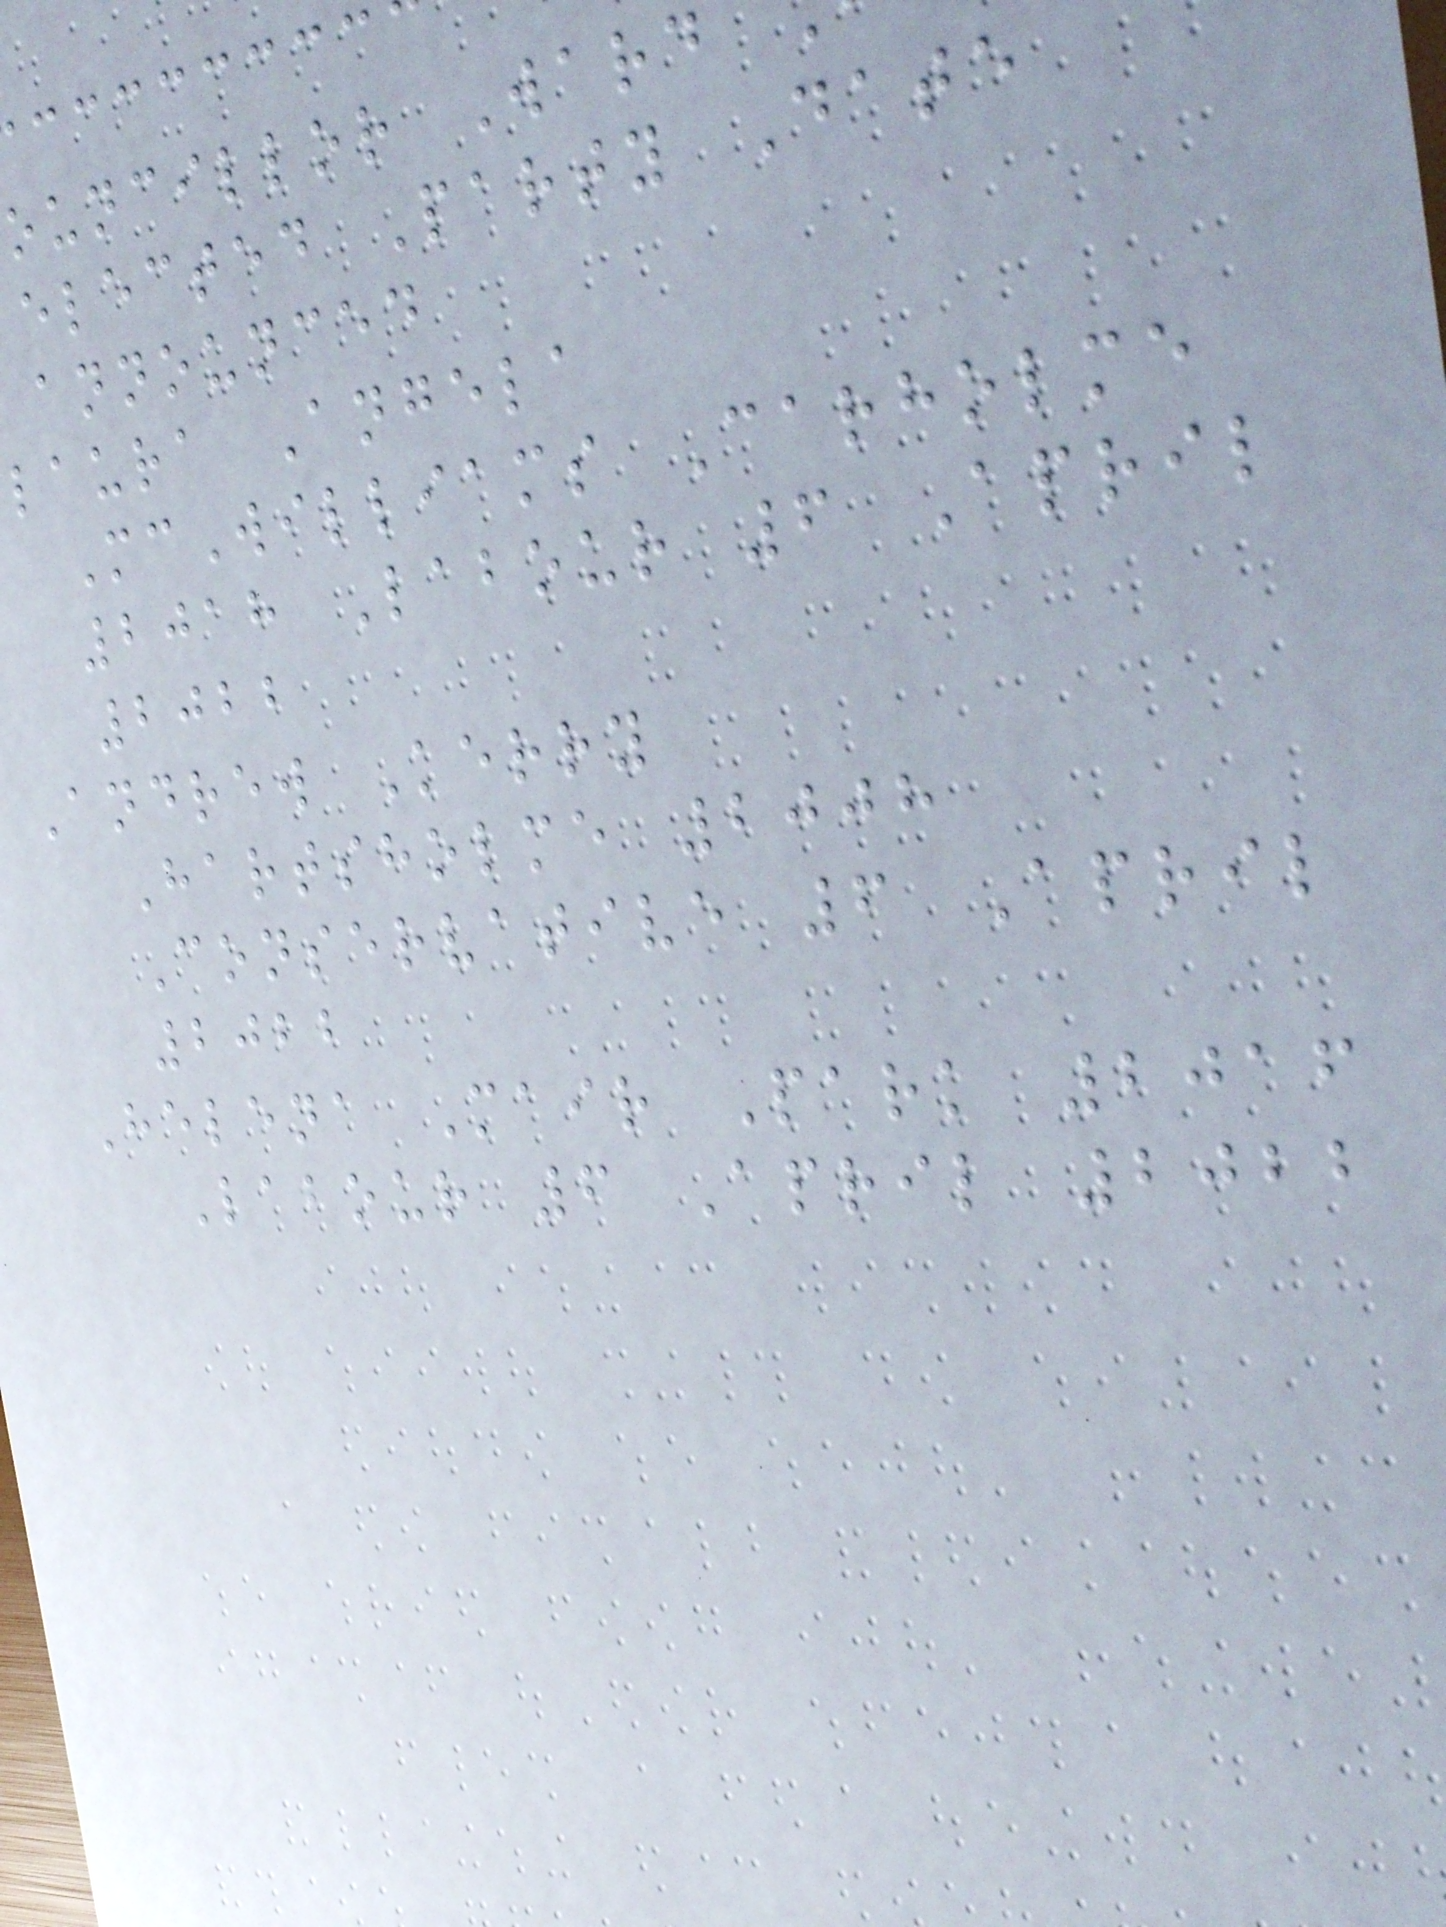ouncillor Ward
elected Party Date
announced
laura Angela
McWilliams Carholme
2018 Labour 6 April
2022
Andrew Kerry
Hartsholme 2008
Conservative 6 April
2022
Helena Mair Park 2016
Labour 6 April 2022
